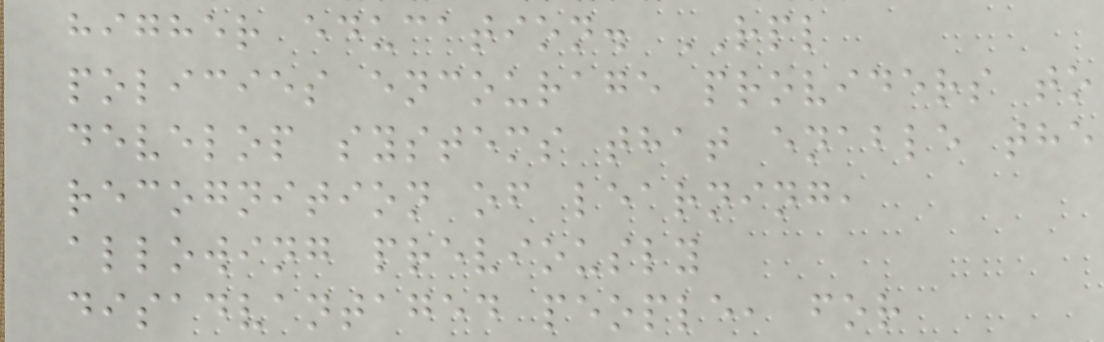higher education. RPL
policies encourage providers to
develop systems that enable the
recognition of learning,
allowing previously
disadvantaged people, for
